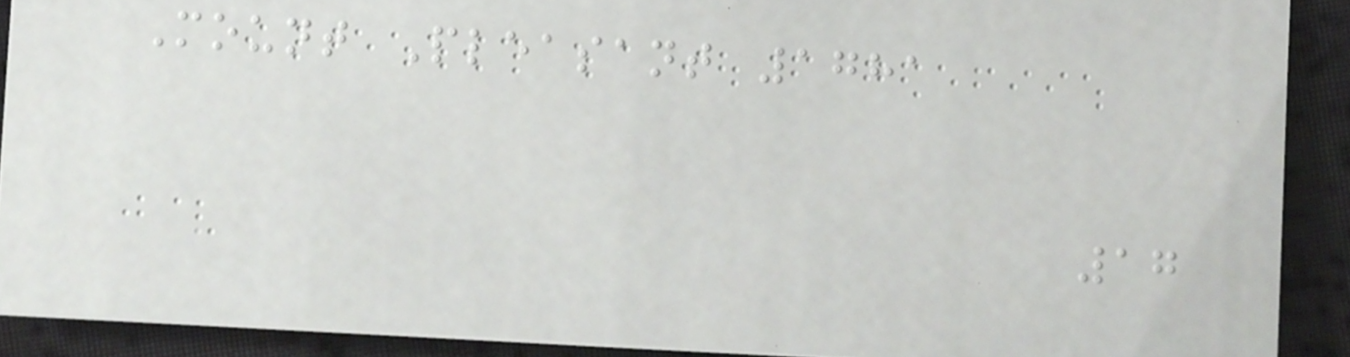Mount Pleasant 1781
17
